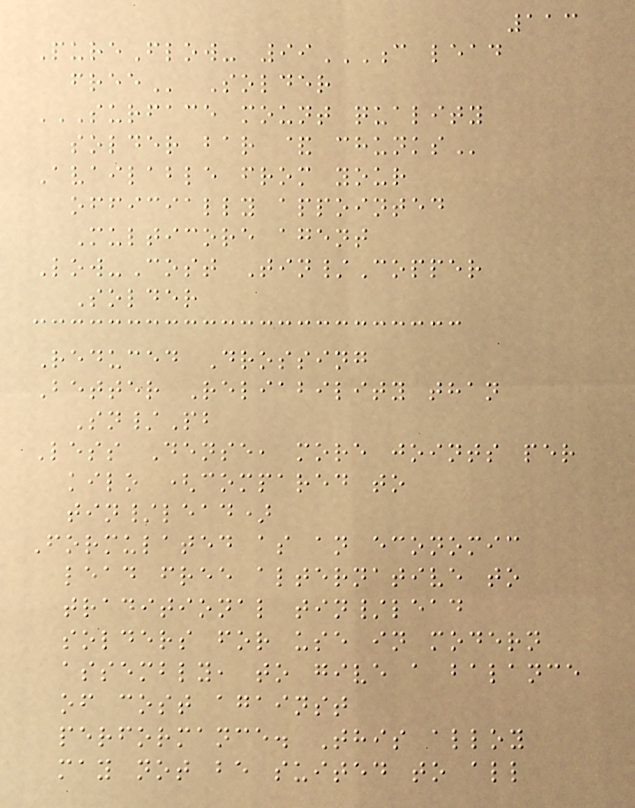113
PureFlow- 99C LEAD
FREE Solder
SURFACE MOUNT QUALITY
SOLDER BAR & CHUNKS
Available from your
officially appointed
Multicore agent
Low-Cost Tin/Copper
Solder
Reduced Drossing
Better Reliability than
Sn/Pb
Less Dense, more joints per
kilo (compared to
tin/lead)
Formulated as an economic
lead free alternative to
traditional tin/lead
solders for use in modern
assembly, to give a balance
of cost against
performance. This alloy
may not be suited to all
